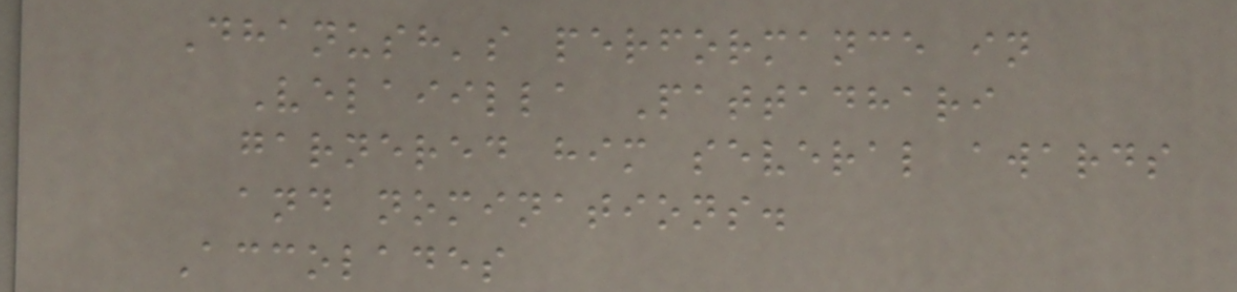Dhanush's performance in
Velaiilla Pattadhari
garnered him several awards
and nominations.
Accolades
